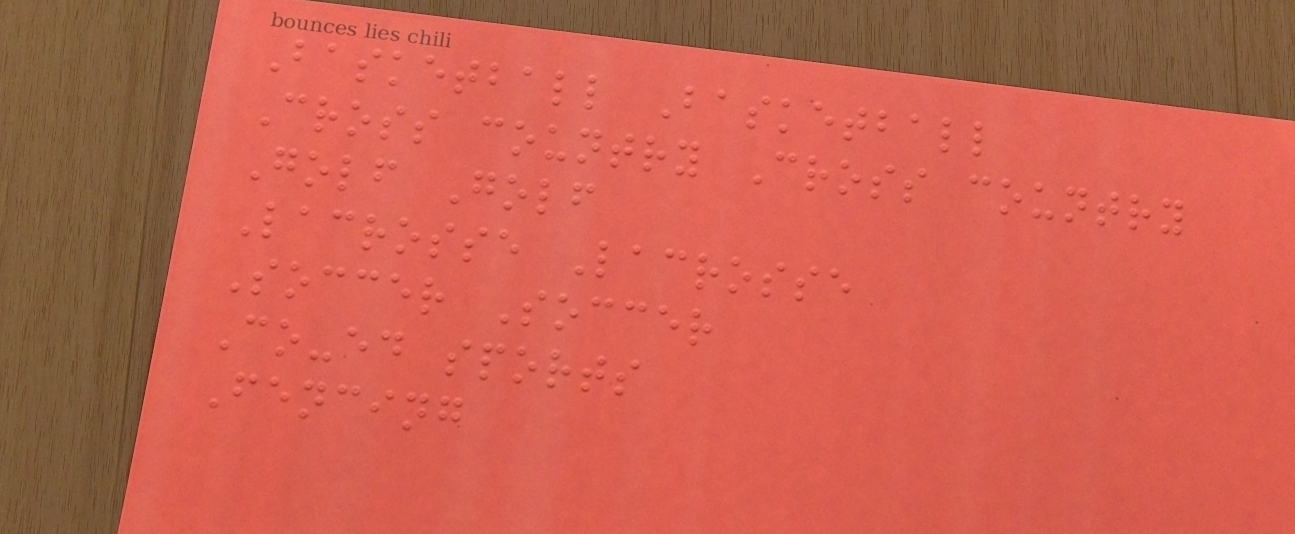Basketball Basketball
Cross country Cross country
Golf Golf
Lacrosse Lacrosse
Soccer Soccer
Co-ed sports
Fencing
